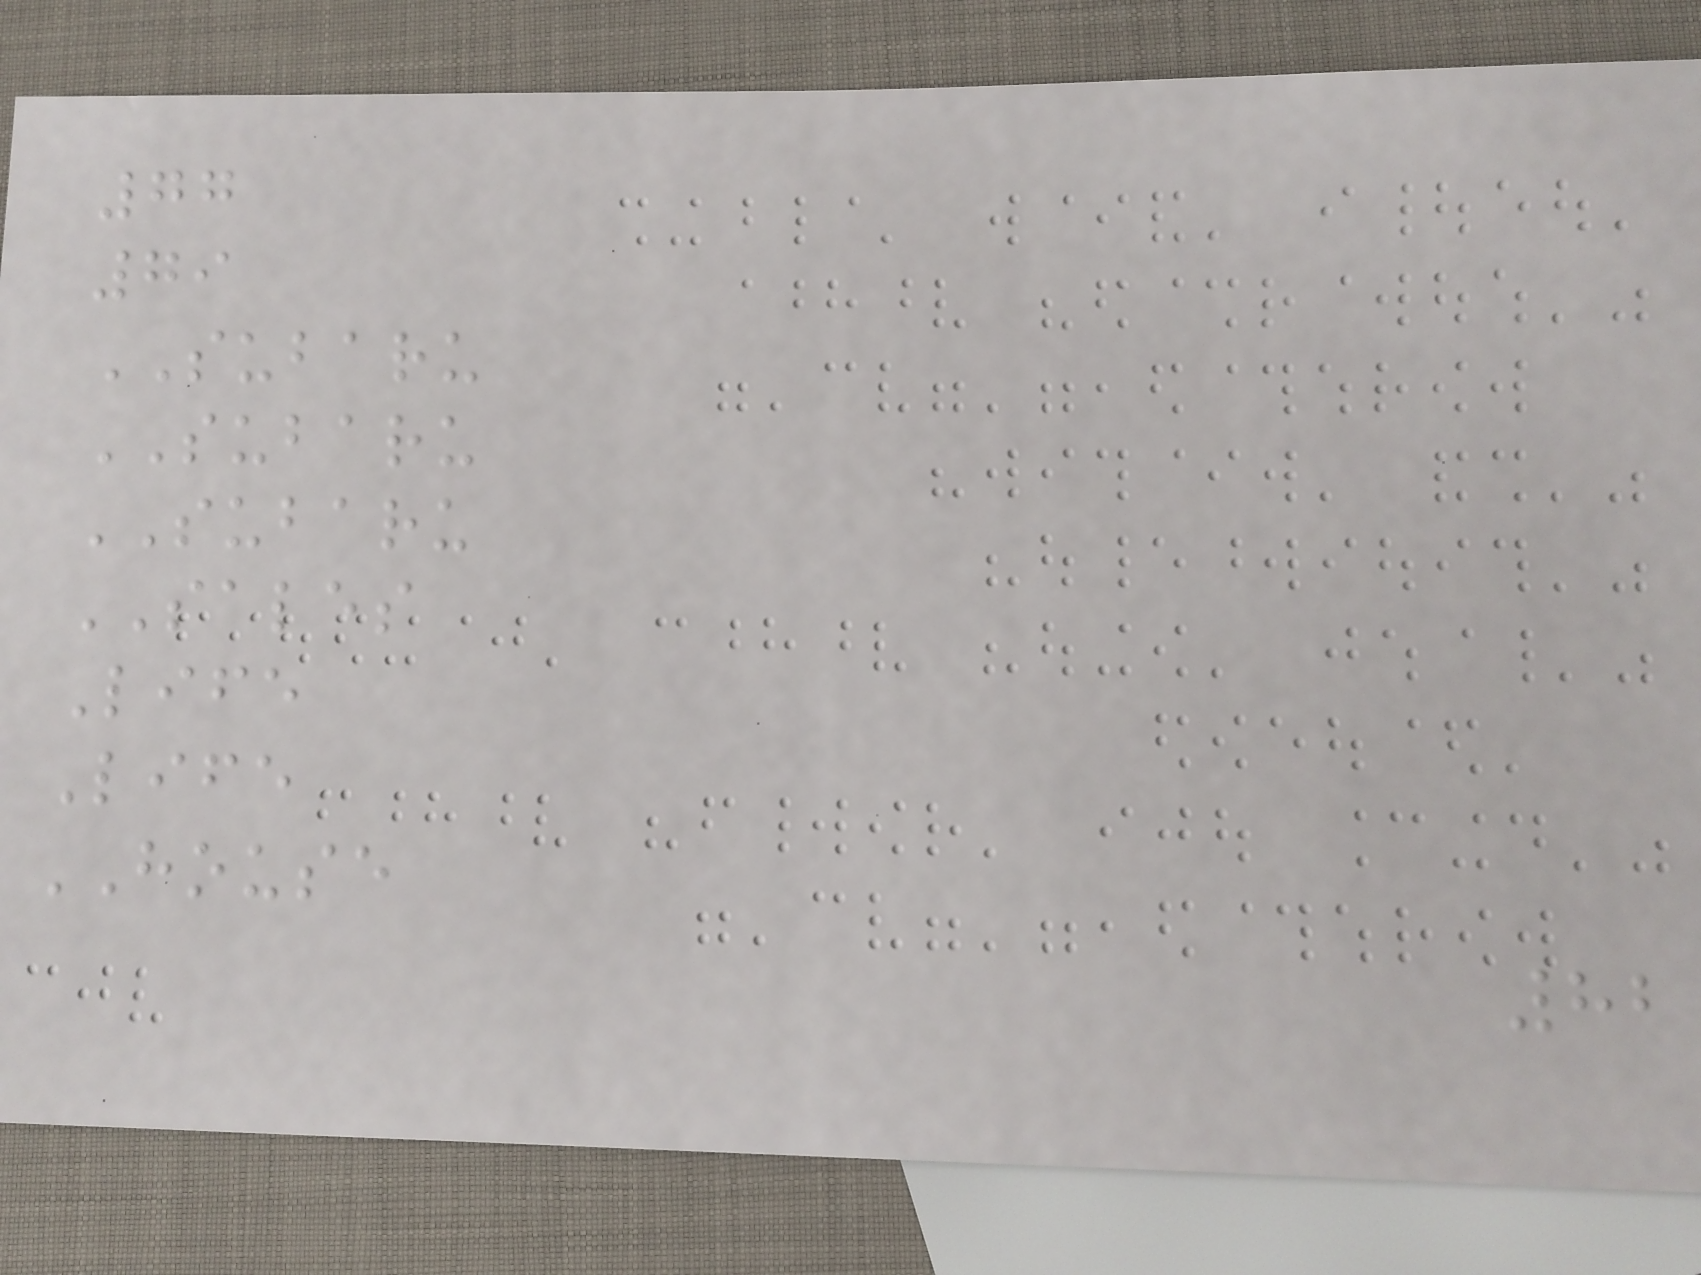77
79
SUBARU
SUBARU
SUBARU
SALES
Life
Life
HOUSE
82
